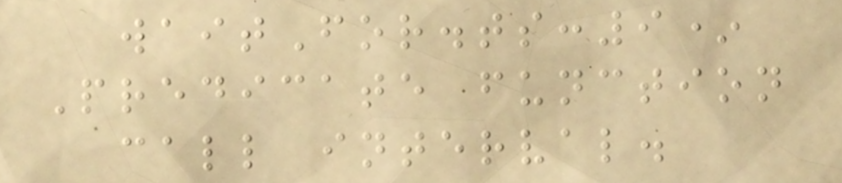waitFor.ts:9*
Predicate function
call interval.
